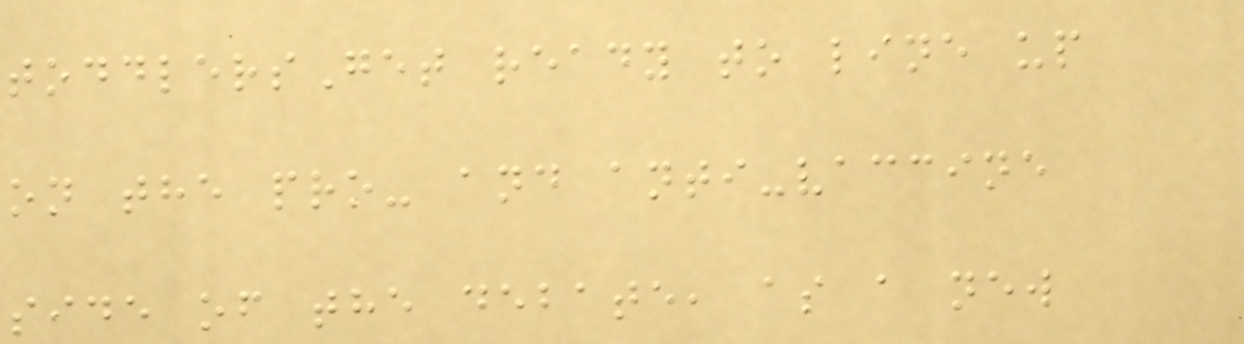toddlersGet ready to line up
on the pro- and anti-vaccine
side of the debate, as a new
